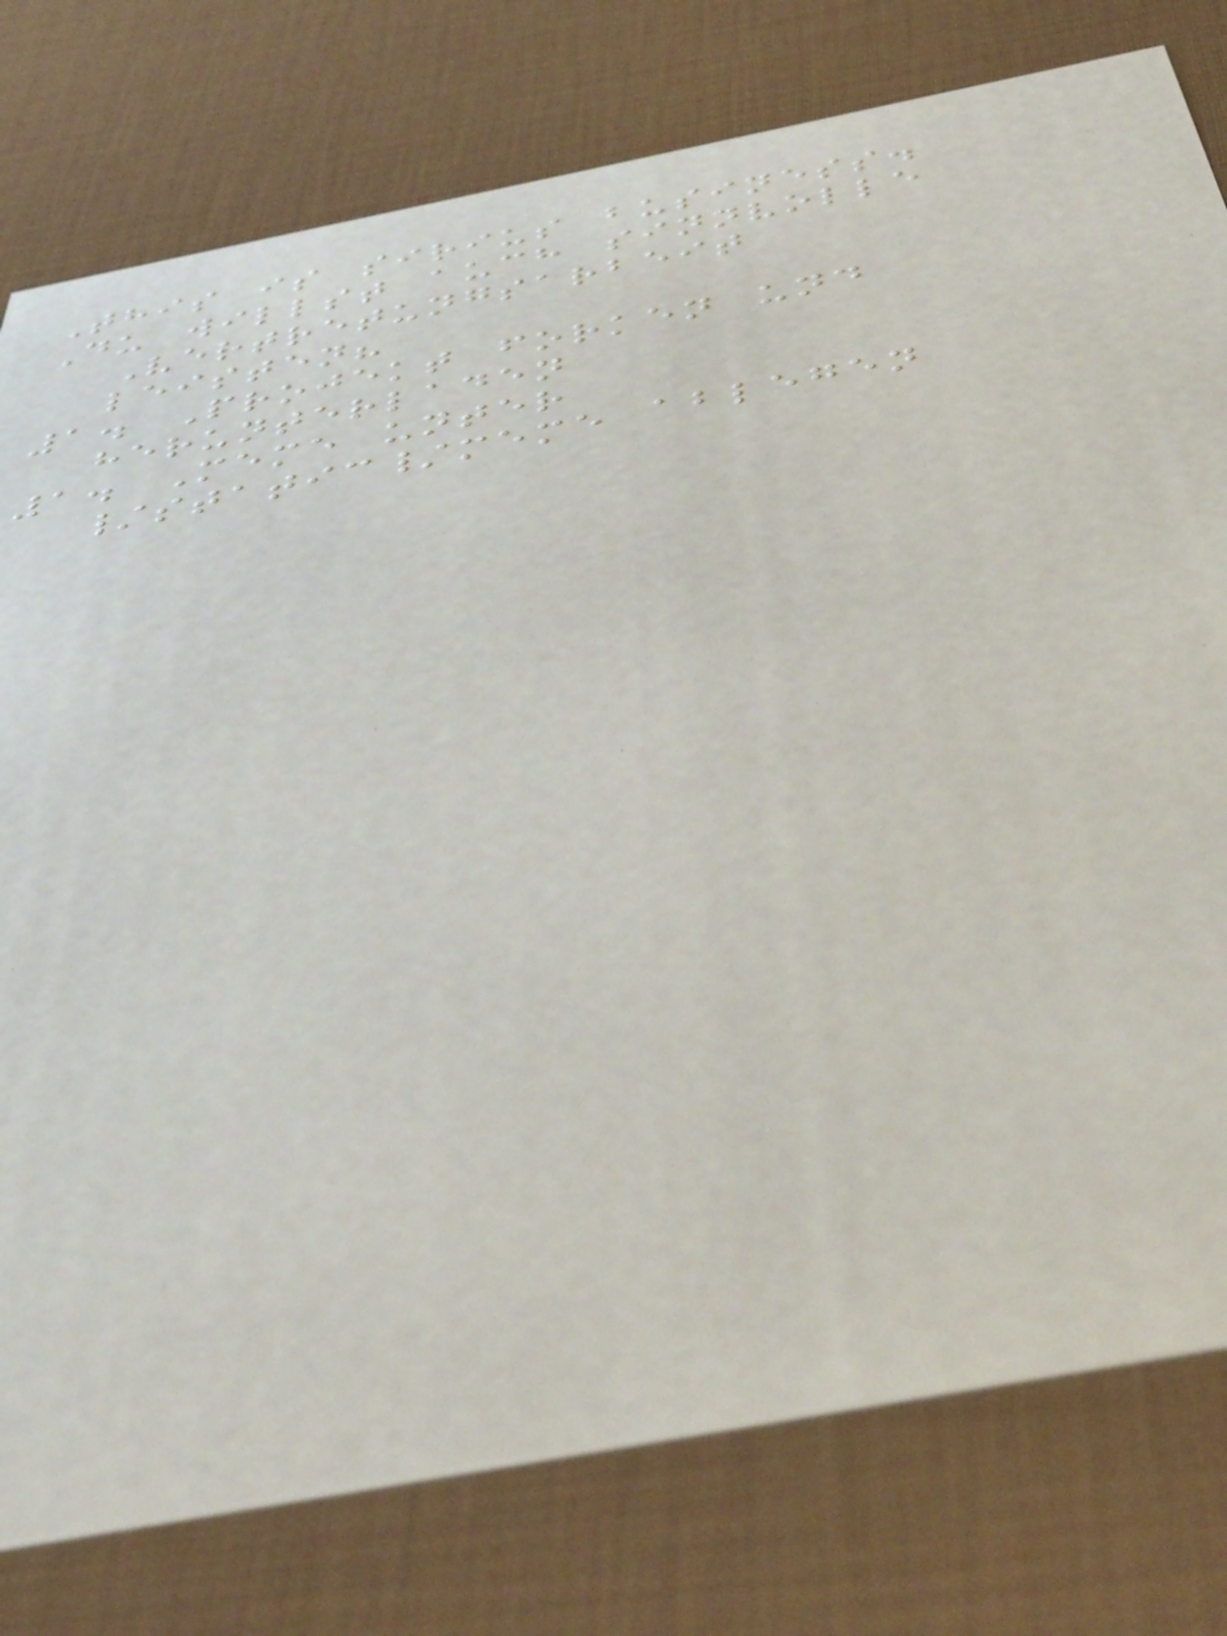This is sirius business.
Du willst auch sinnvolle
Vertretungsarbeit
leisten?
1. Projekt forken und
herunterladen
1. Meme unter
/static/meme ablegen
